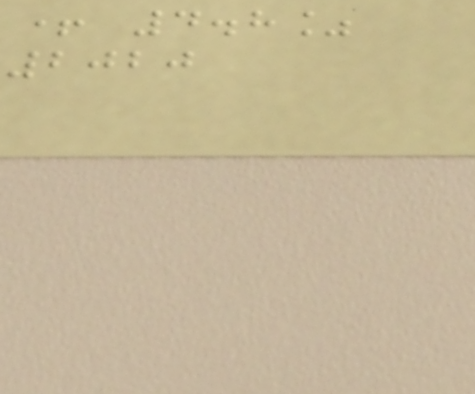+ 4.8%
2020
